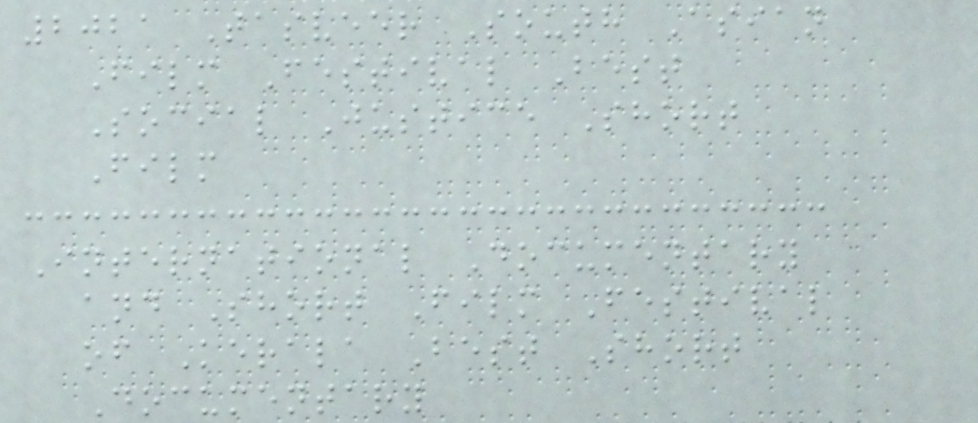2021 Tasveer South Asian
Film Festival Best
Social Justice Short
Film
International Documentary
and Short Film Festival
of Kerala Best Short
Documentary
